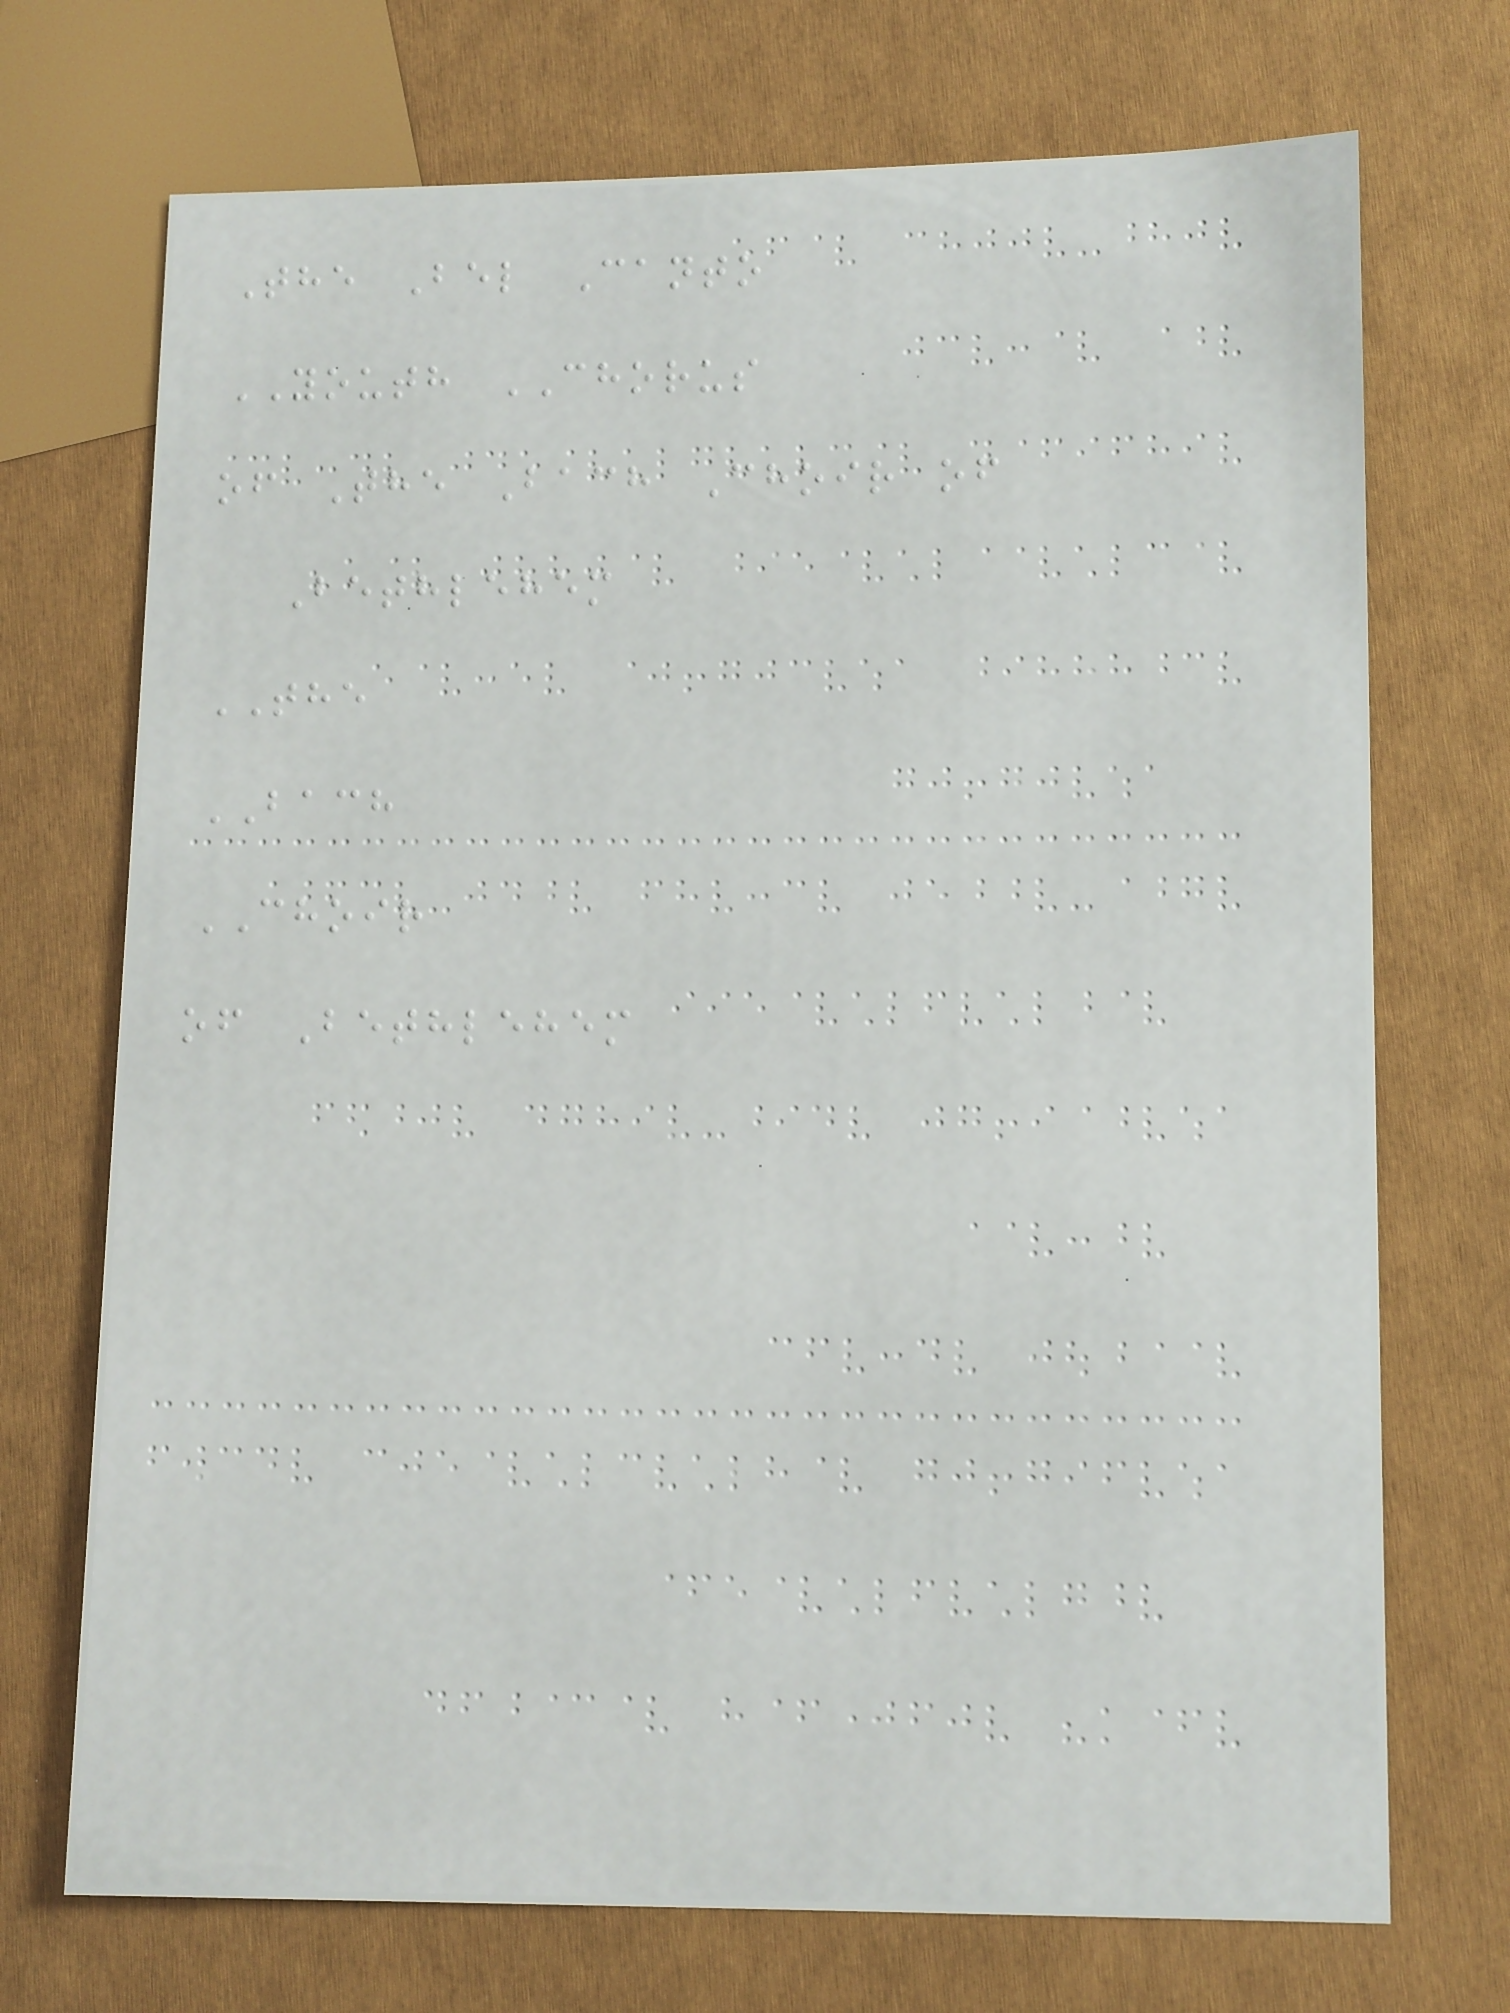The Bel Canto
YOUTH CHORUS
of The Bach Choir of
Bethlehem
THE
BACH
CHOIR
of Bethlehem
